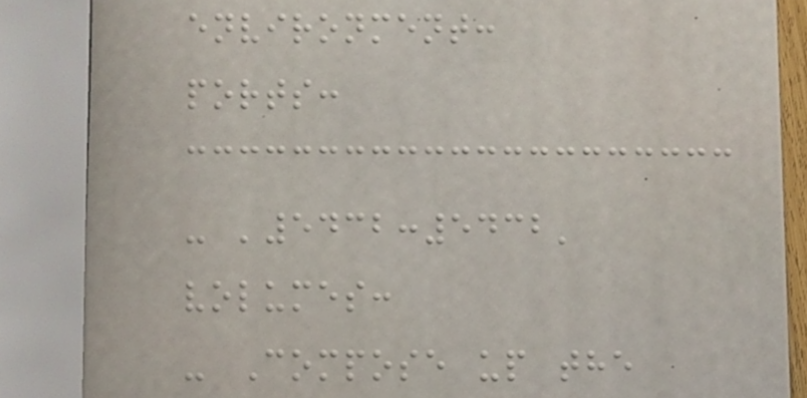environment:
ports:
- '5432:5432'
volumes:
- Compose up the
